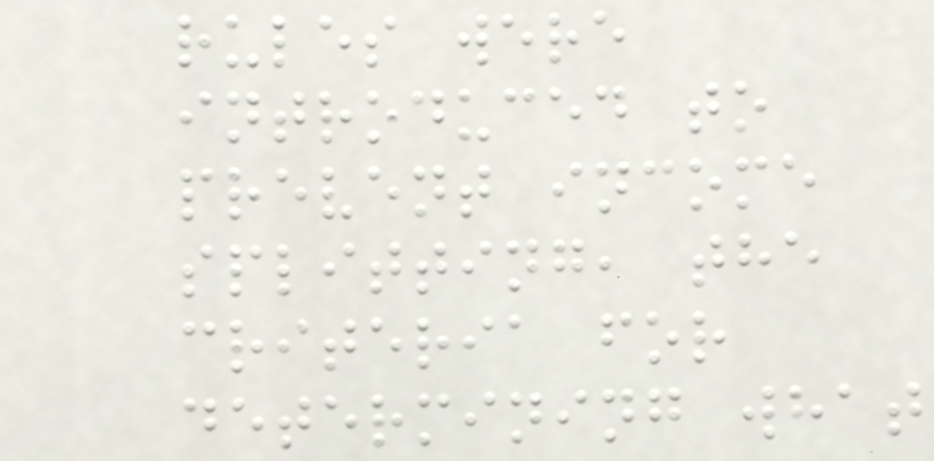rules were
introduced to
prevent income
splitting, the
criteria for
determining what
